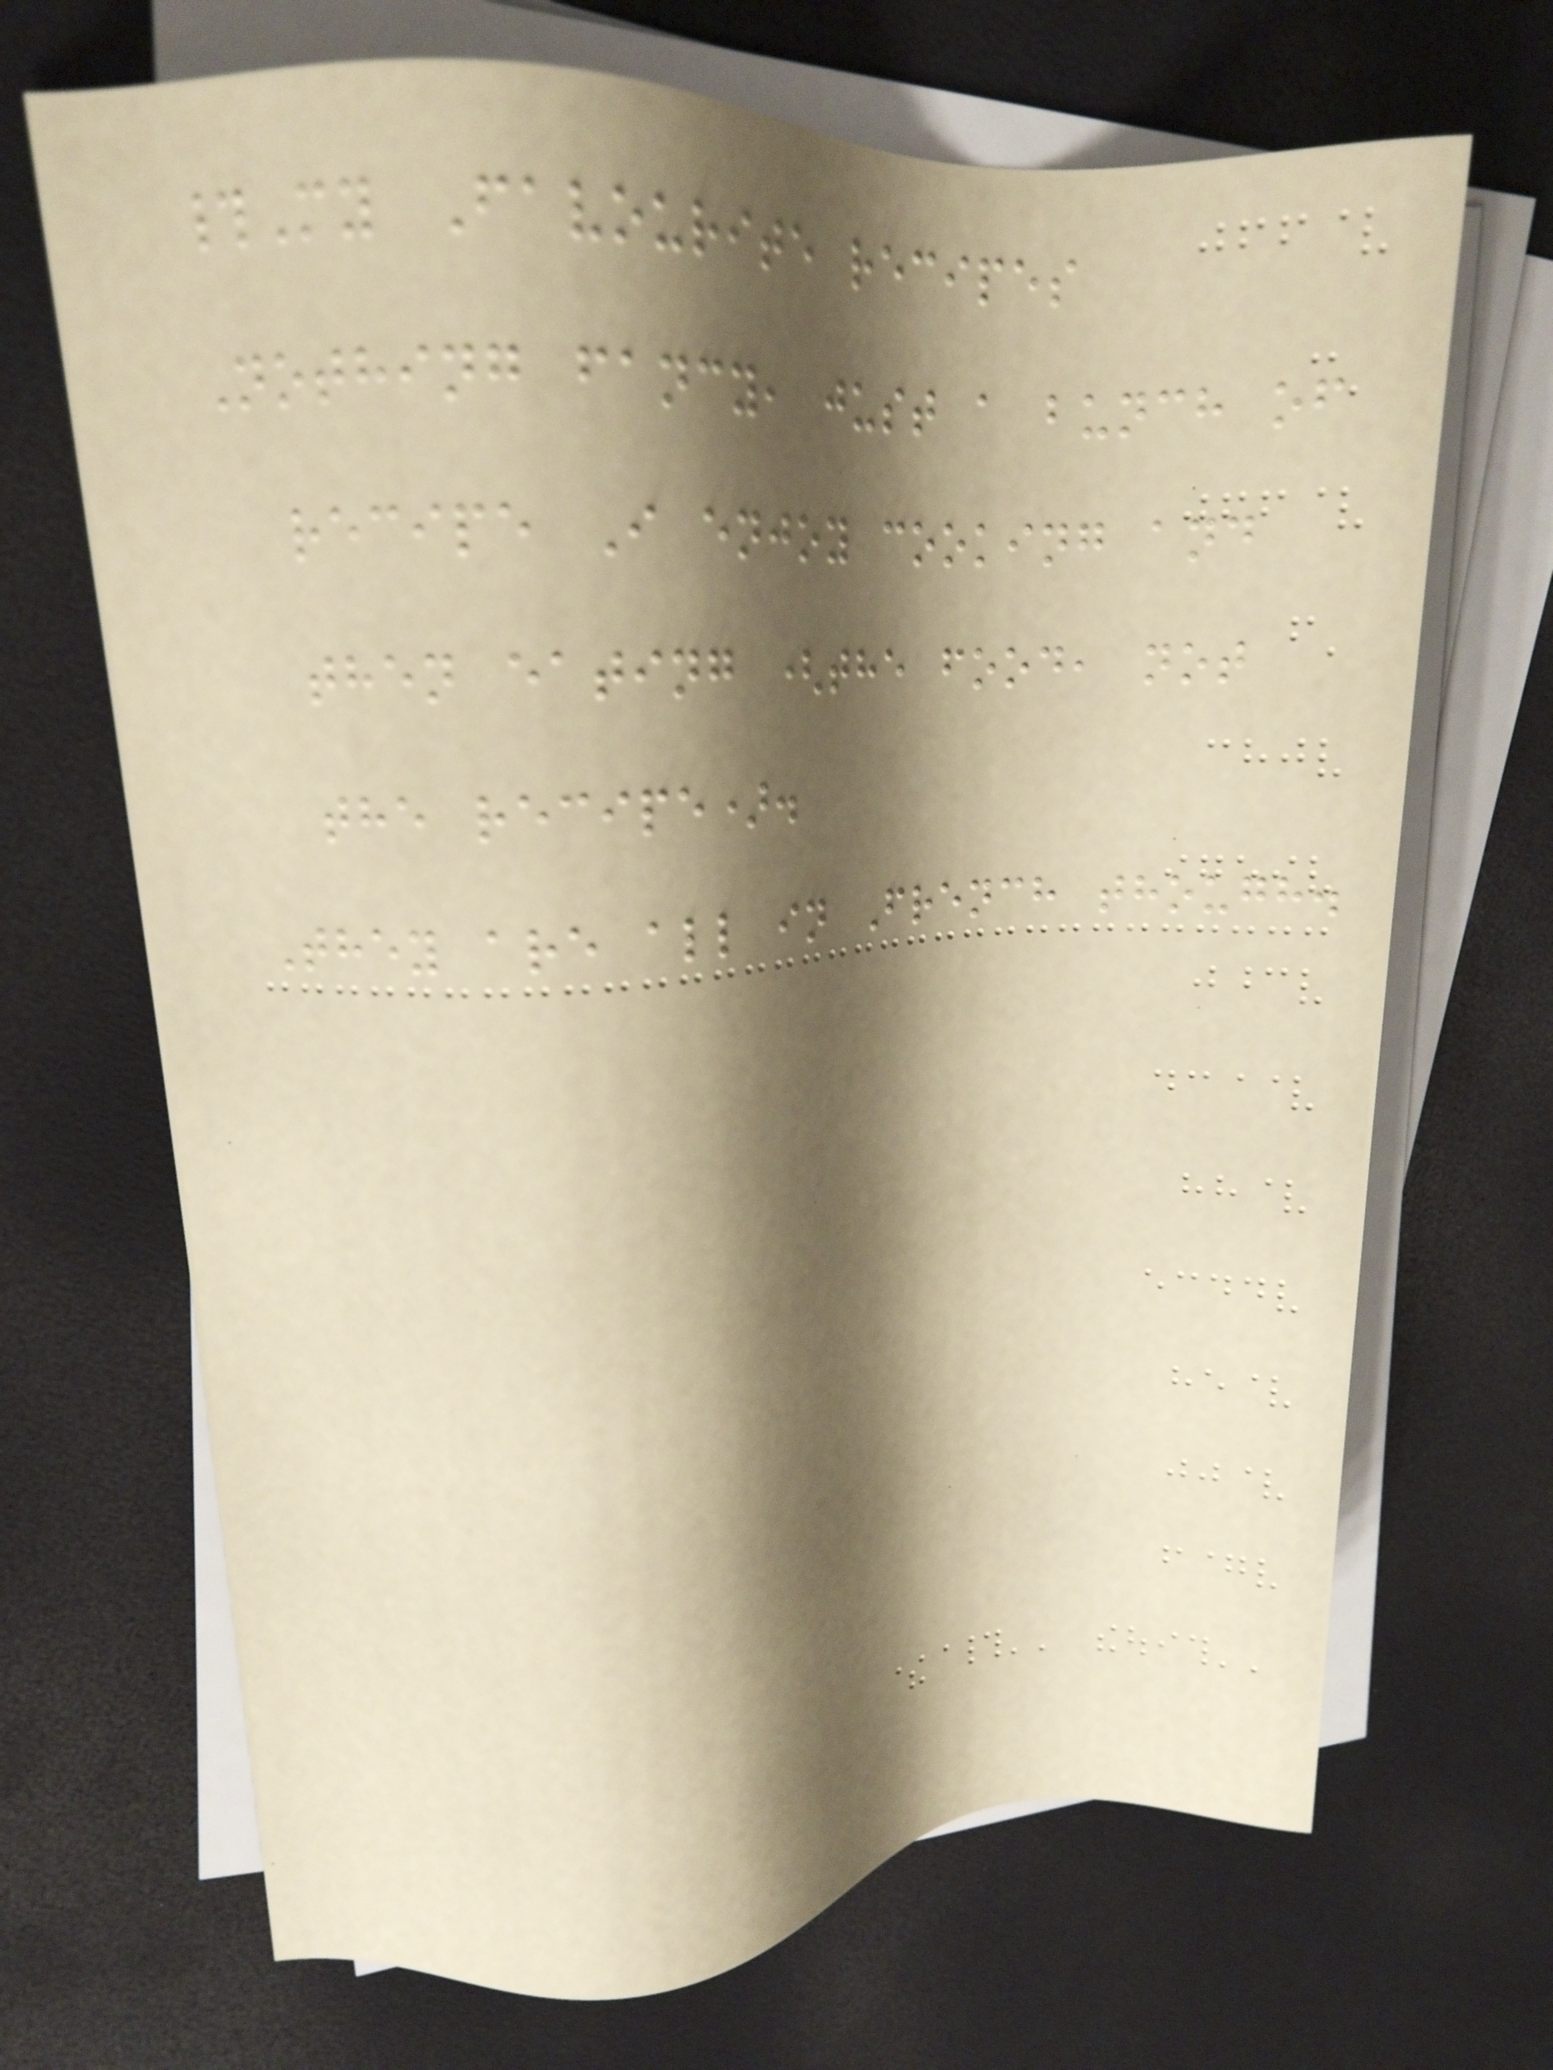#My Favourite recipes
Nothing fancy, just a bunch of
recipe I enjoy cooking and
then eating (the food, not
the recipe).
They are all in French though.
